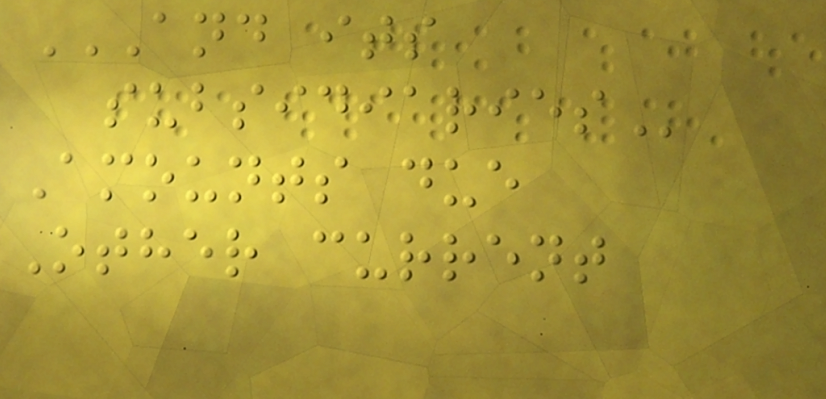AND ITS
SUBSIDIARIES
Amounts due
Other current
